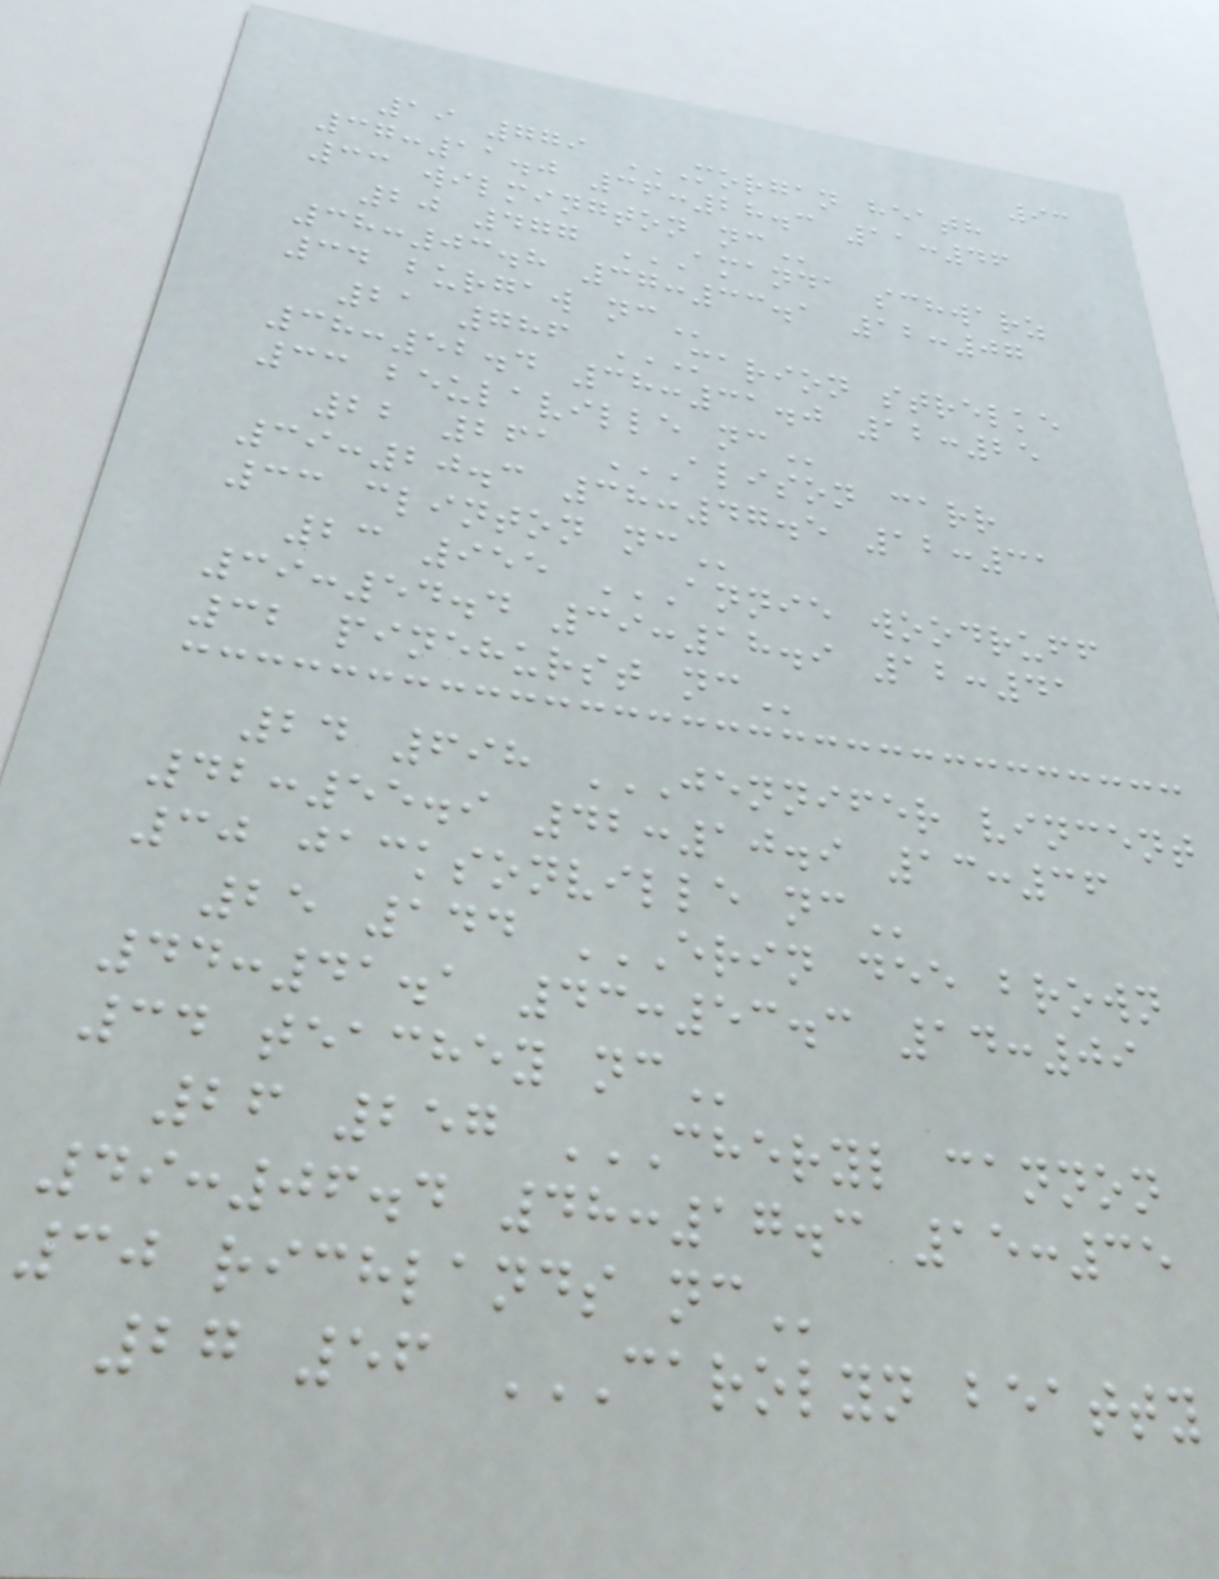93
19 779 MORGAN HEATH
37:11.0 36:28.3 11:46
33 WILMINGTON NC
20 477 AMANDA SCHWARZ
38:03.8 37:33.1 12:07
34 BURGAW NC
21 786 MARION STRELKE
38:52.4 38:31.0 12:25
33 BEULAVILLE NC
22 261 ALISON CARR
39:20.3 38:47.5 12:31
33 CLINTON NC
23 955 ANNIE WOODRUFF
39:54.4 39:18.9 12:41
32 PINEHURST NC
24 698 JENNIFER VINCENT
42:55.9 42:10.9 13:36
30 JACKSONVILLE NC
25 144 ERIN DEE BROWN
44:41.1 43:53.3 14:09
34 TEACHEY NC
26 257 CHERYL CANNON
49:06.4 48:17.3 15:35
30 RICHLANDS NC
27 56 CAROLYN BEATTY
